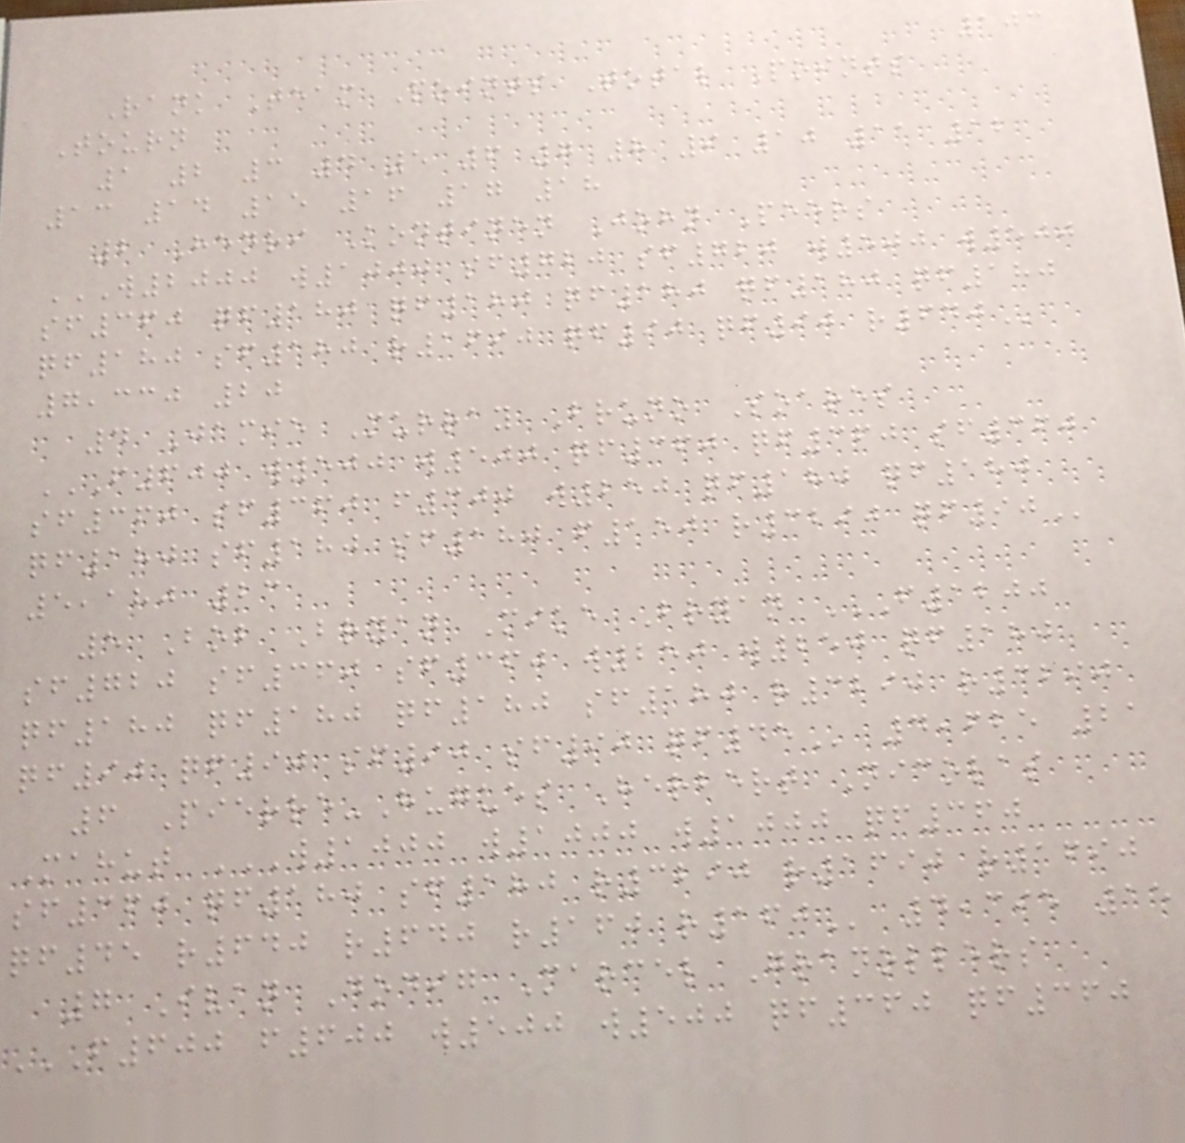103
Rank Team Points Total Points
Tourn
1 2 3 4 5 6 7 8 9 10 11 12
13 14 15 16 17 18
2 Henri Kontinen John Peers
W2000 W1000 SF720 SF720 W500 W500
SF360 QF180 QF180 QF180 QF180 QF180
QF180 SF180 R1690 QF90 QF90 R640
7,330 20
4 Jamie Murray Bruno Soares
F600 W500 W500 QF360 QF360 SF360
SF360 SF360 F300 W250 QF180 QF180
QF180 SF180 SF180 F150 R3290 QF90
5,180 23
5 Bob Bryan Mike Bryan F1200
SF720 SF360 SF360 W250 W250 QF180
QF180 QF180 QF180 SF180 R3290 R3290
QF90 QF90 SF90 SF90 QF45 4,625 21
6 Pierre-Hugues Herbert Nicolas
Mahut W1000 W1000 W1000 QF360
SF360 QF180 SF180 R3290 R1690 R1690
QF45 R640 R640 R160 R160 4,395 15
7 Ivan Dodig Marcel Granollers
F600 F600 W500 W500 QF360 QF360
